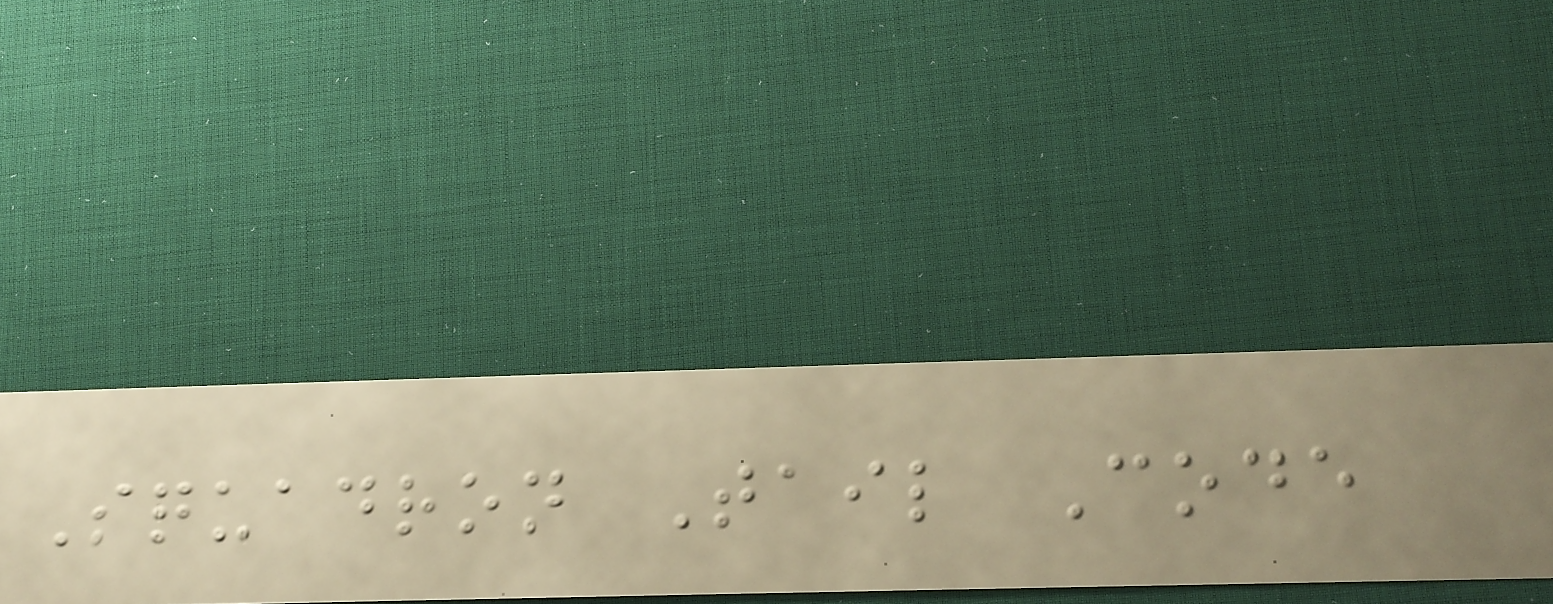Squadron Tail Code
